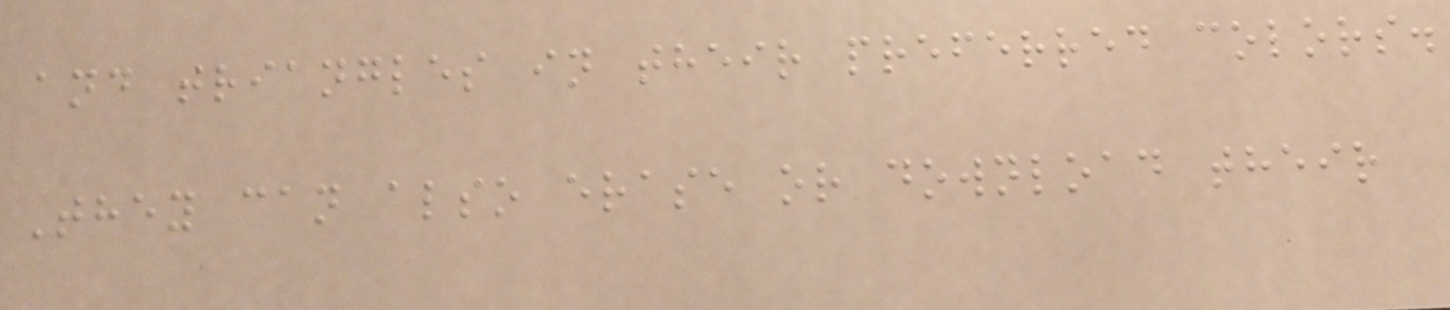and triangles in their preferred colors.
They can also erase or download their
